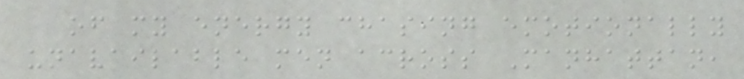of my energy chasing emotionally
unavailable men across Manhattan,
